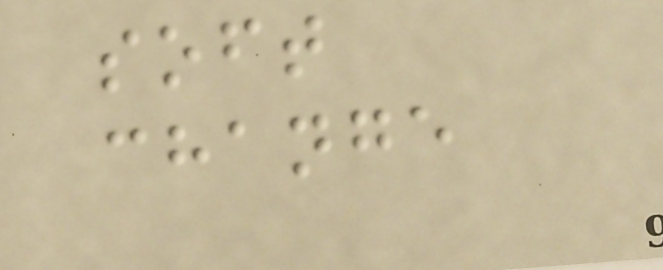soft
change
